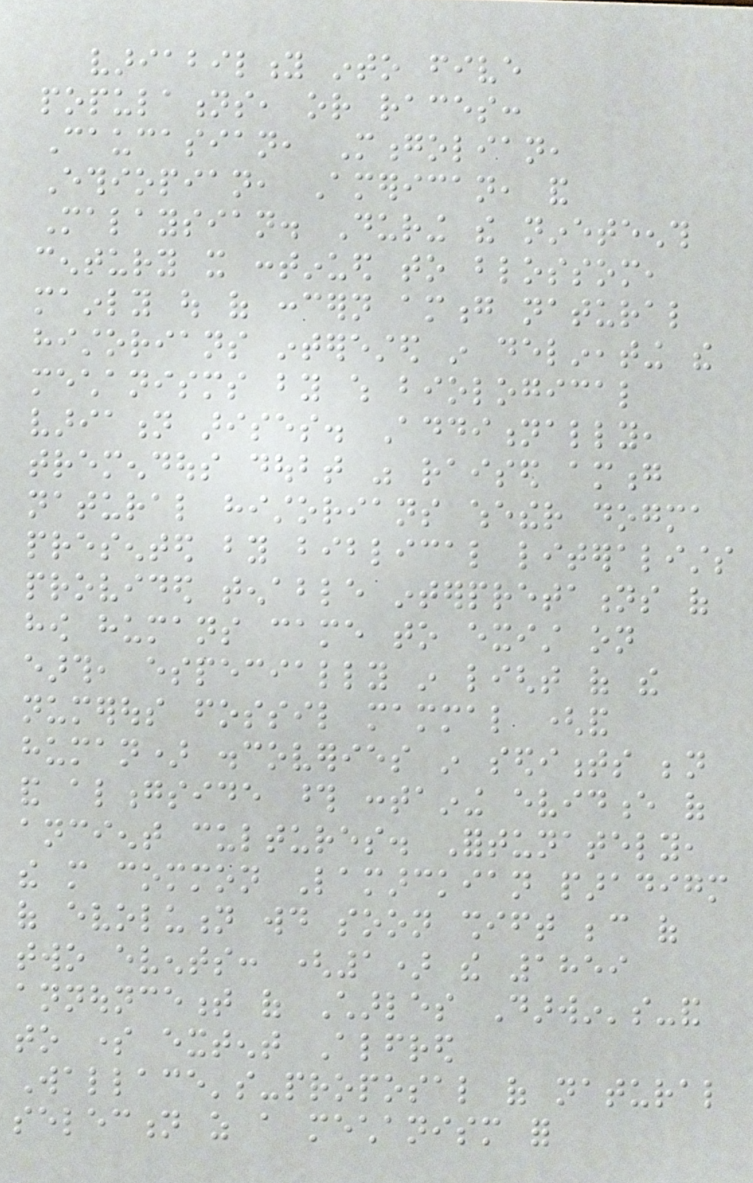variability into five
populations, or races:
Caucasian, Mongolian,
Ethiopian, American, and
Malaysian. During the nineteenth
century it continued to blossom,
mainly out of concern among natural
historians interested in delineating the
mechanisms by which biological
variation arises. Additionally,
tremendous doubt was raised among
natural historians whether dogma
presented by biblical literalists
provided tenable interpretations of
how humans came to exist on
earth, especially in light of the
numerous fossil mammal (and
human) discoveries in sediments beneath
and alongside those containing evidence of
ancient cultures. Fortunately,
the more common Lamarckian paradigm
of evolution would soon shift because of
two events: (1) the 1859
announcement of Charles Darwin's-and
to some extent Alfred
Wallace's-proposal of natural
selection as a mechanism for
